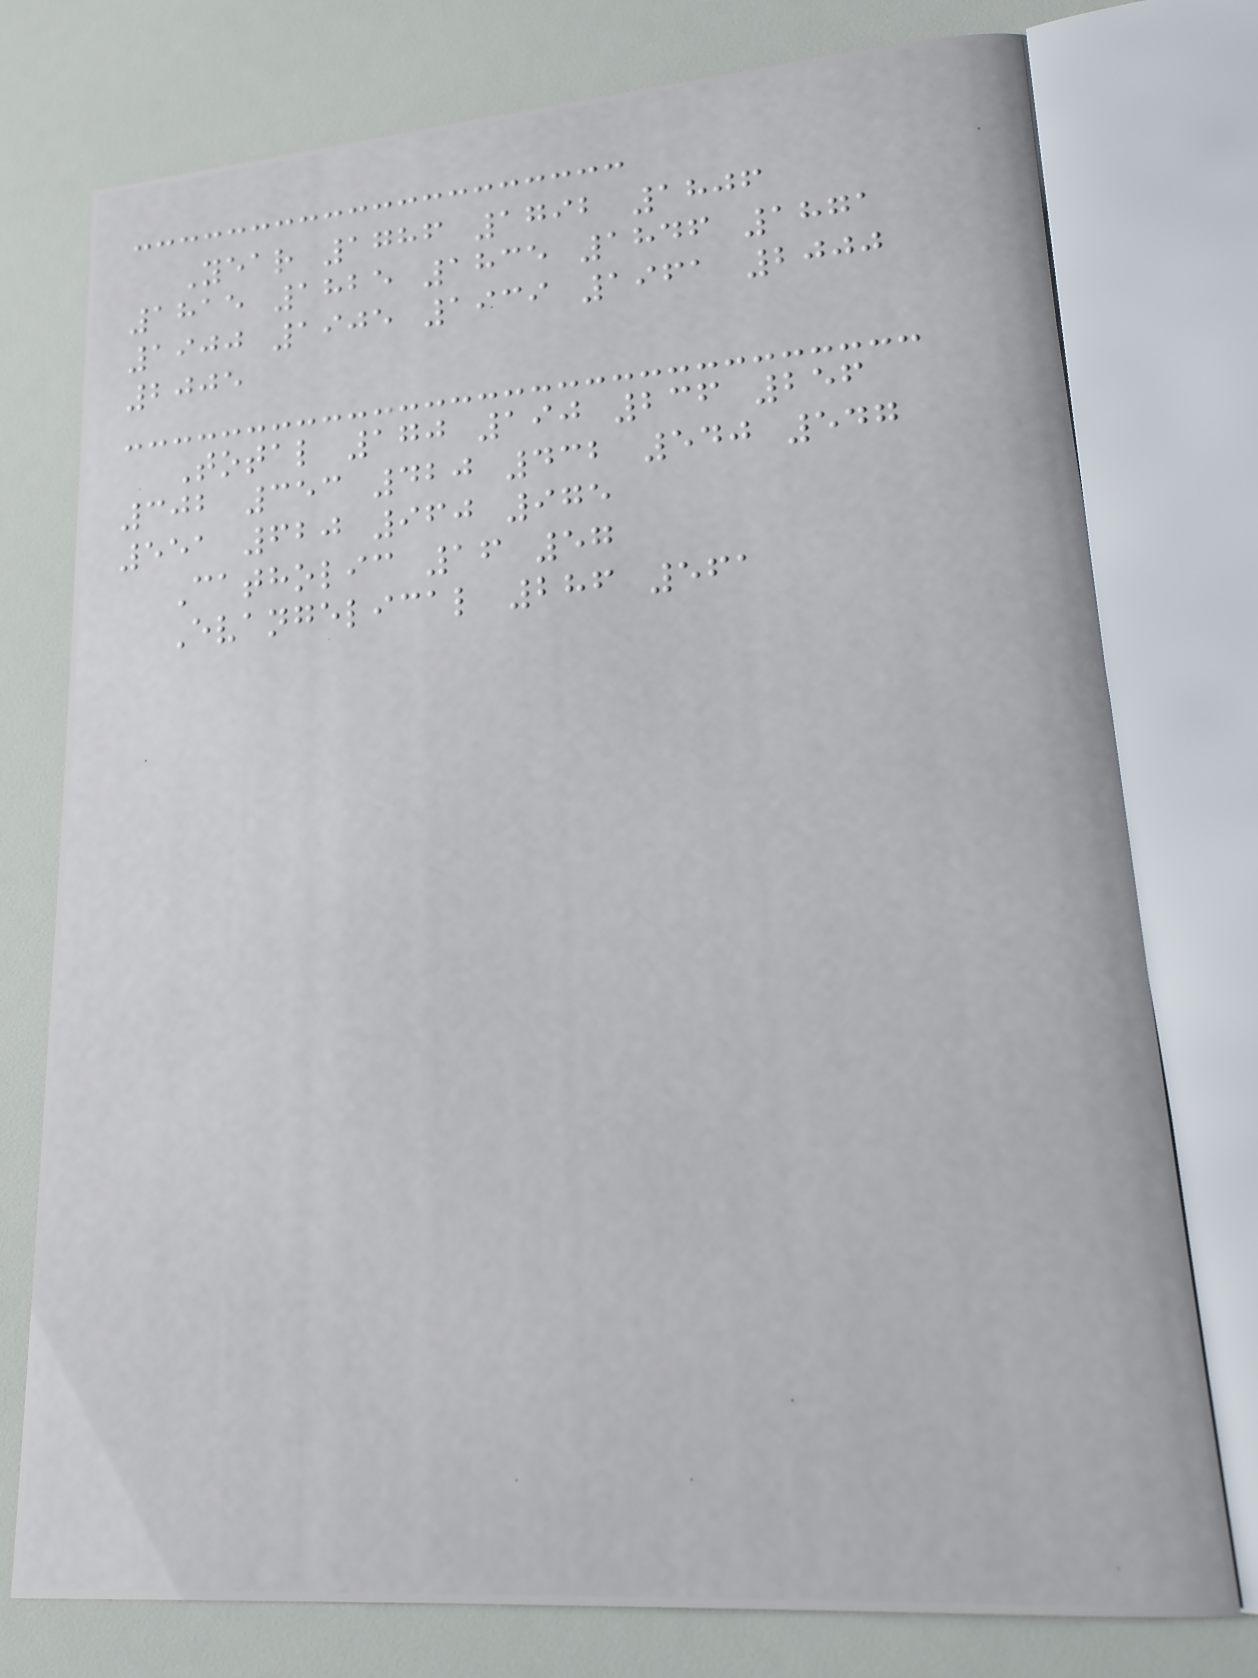Year 1786 1792 1806
1815 1825 1835 1846 1871
1900 1905 1939 1961 2000
2005
Total 170 190 236 256
302 353 420 432 540 547
551 620 960 975
Catholic 16 57
Evangelical 286 561
